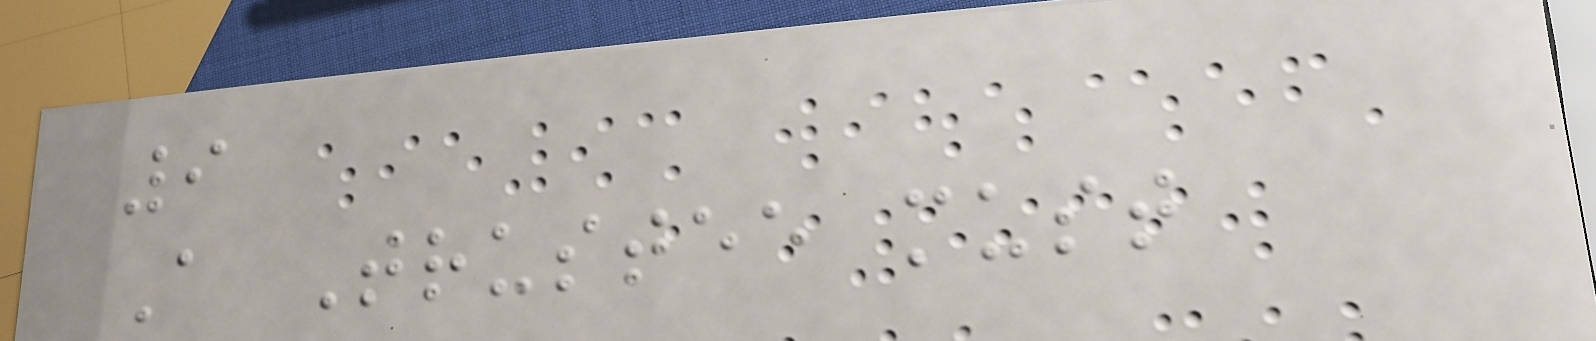9
A Trustee must
